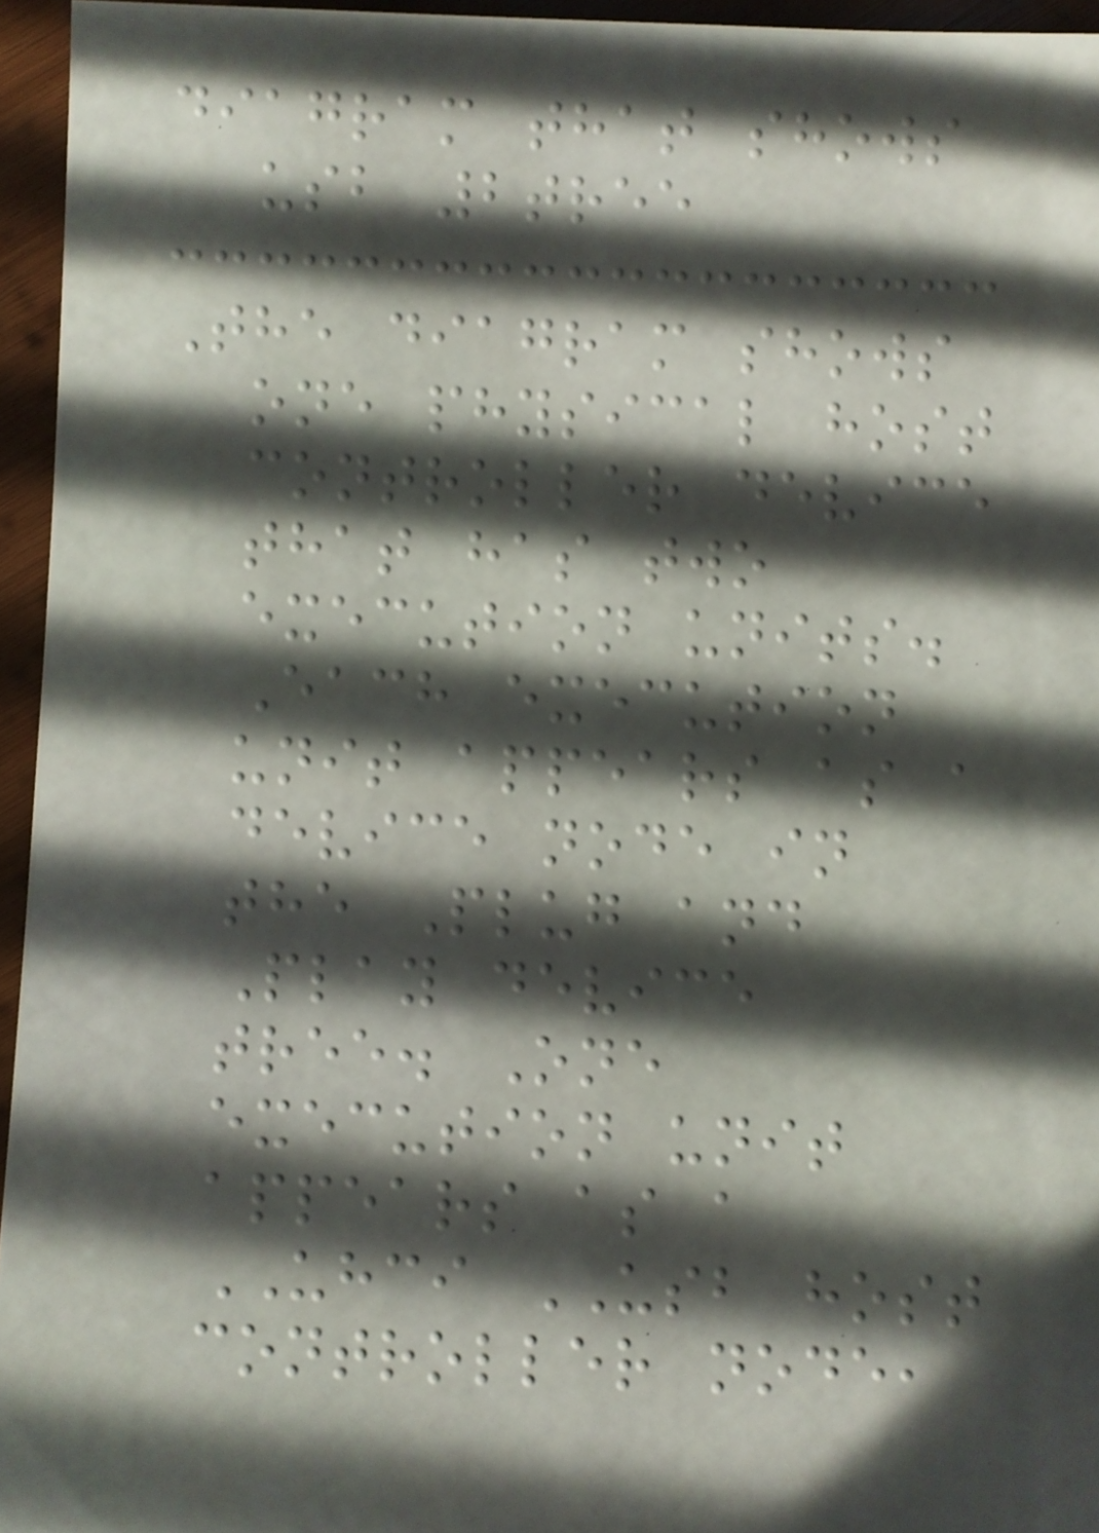diagram that shows
usb 2tree
The diagram shows
one physical host
controller device
that has two
execution units.
Each execution
unit appears as a
device node in
the Plug and
Play device
tree. One
execution unit
appears as a
UHCI USB host
controller node,
